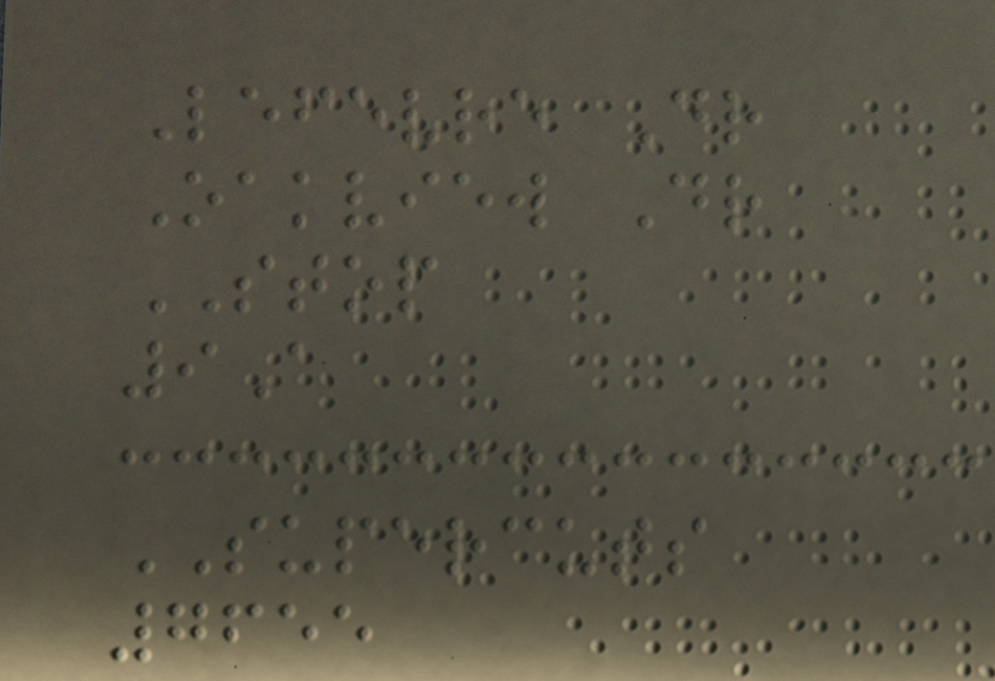Lefevre Dr
Oakview Dr
STOP
9A
SUPERCUTS
7655
